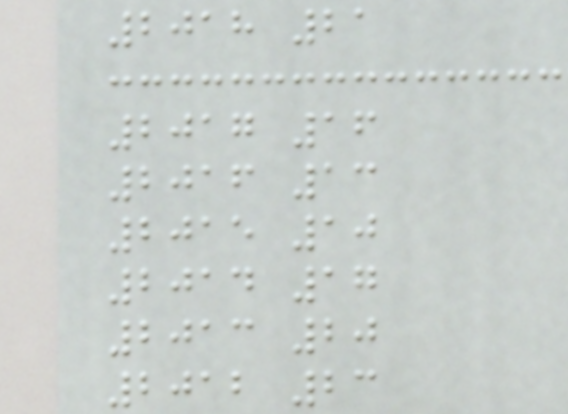2018 21
2017 16
2016 13
2015 10
2014 17
2013 20
2012 23
